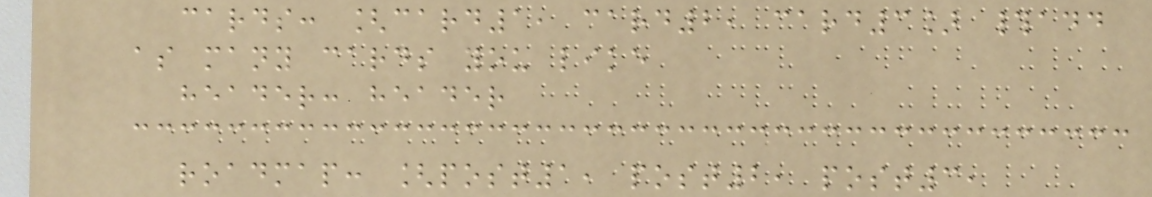cards: [card1, card2, card3] #add
as many cards you like
header: header
roadmap: [post1, post2, post3,
